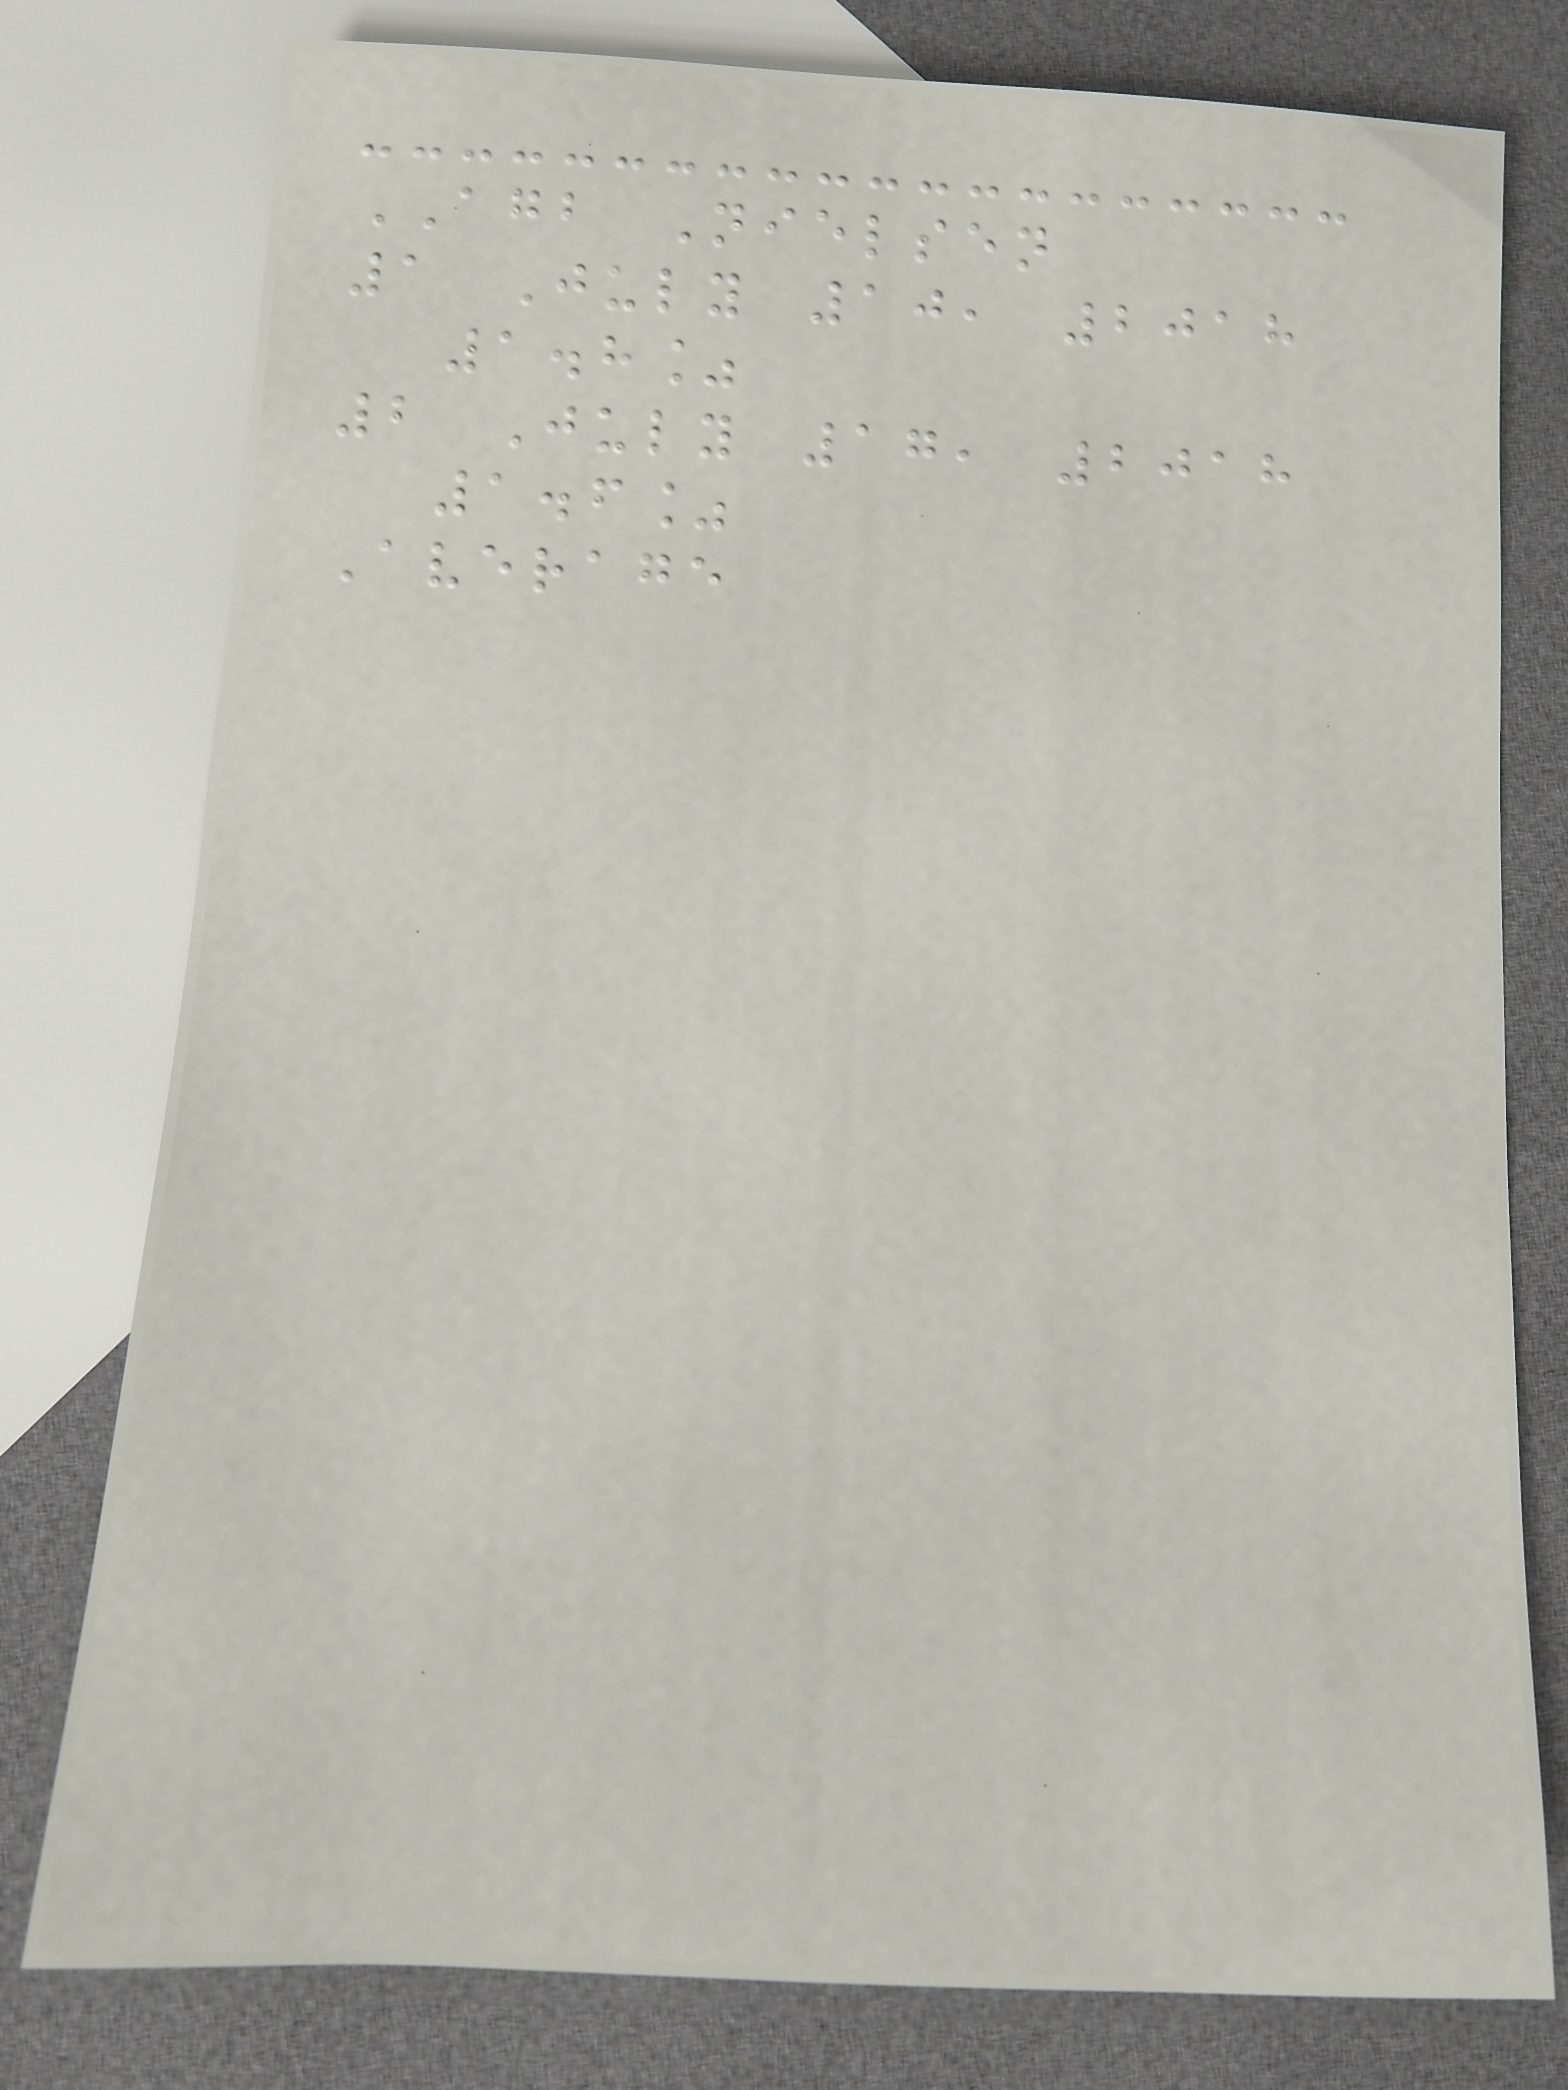AGB Nielsen
1 July 10, 2018
1.8%
2 July 17, 2018
1.6%
Average
